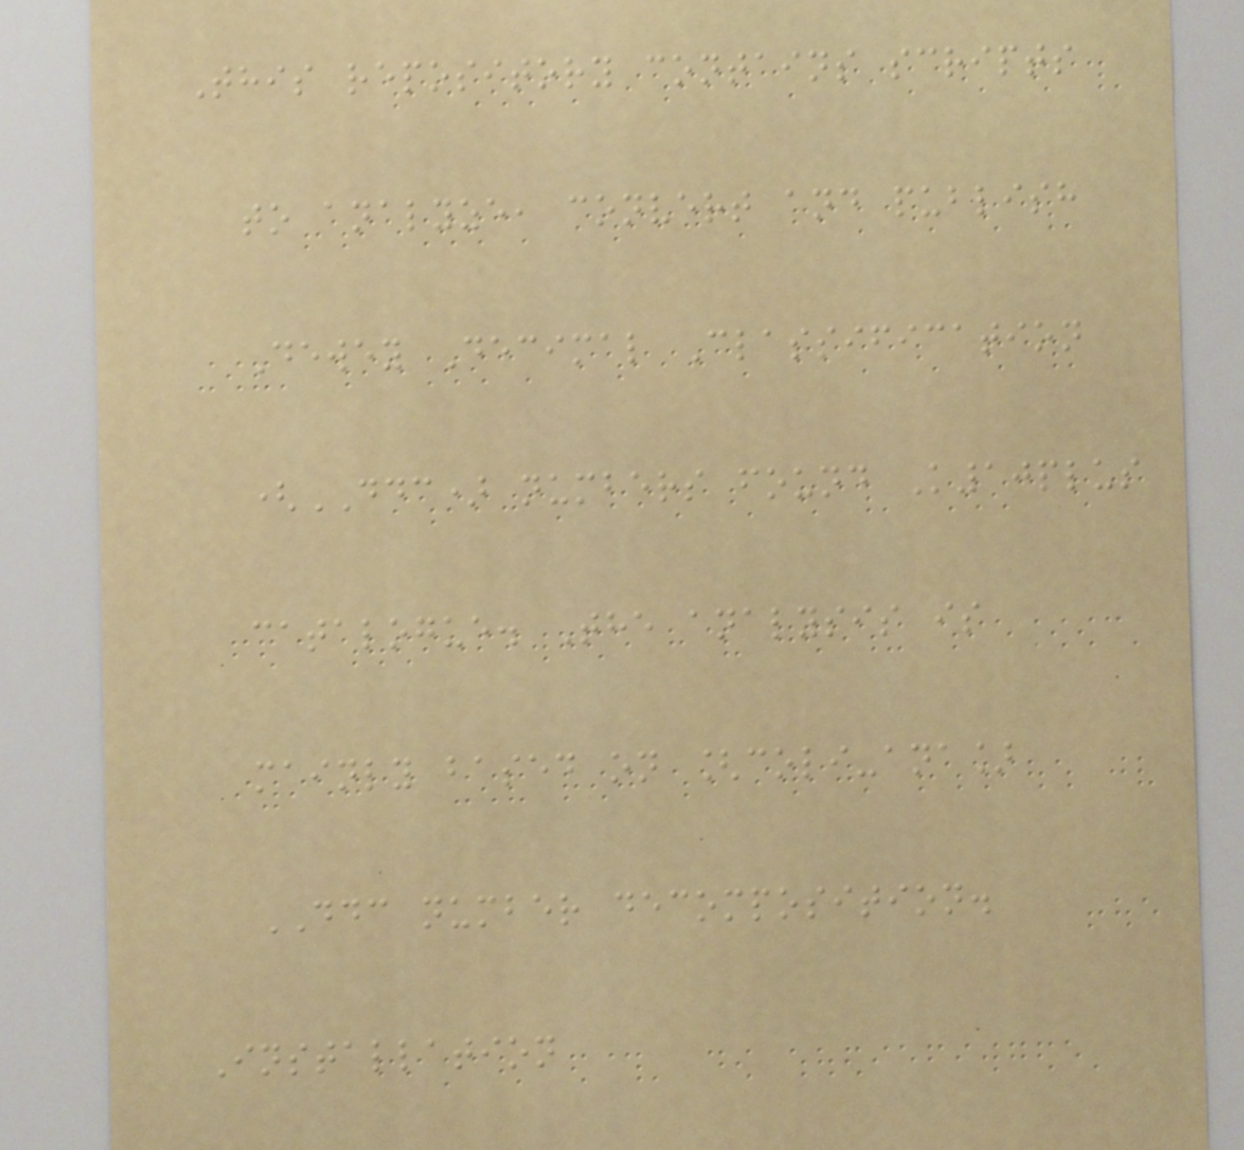This repository contains scripts
to analyze, convert and publish
Dewey Decimal Classification
(DDC) numbers found K10plus
catalogue. The analysis is
mainly based on [coli-ana]
DDC number decomposition.
Installation
